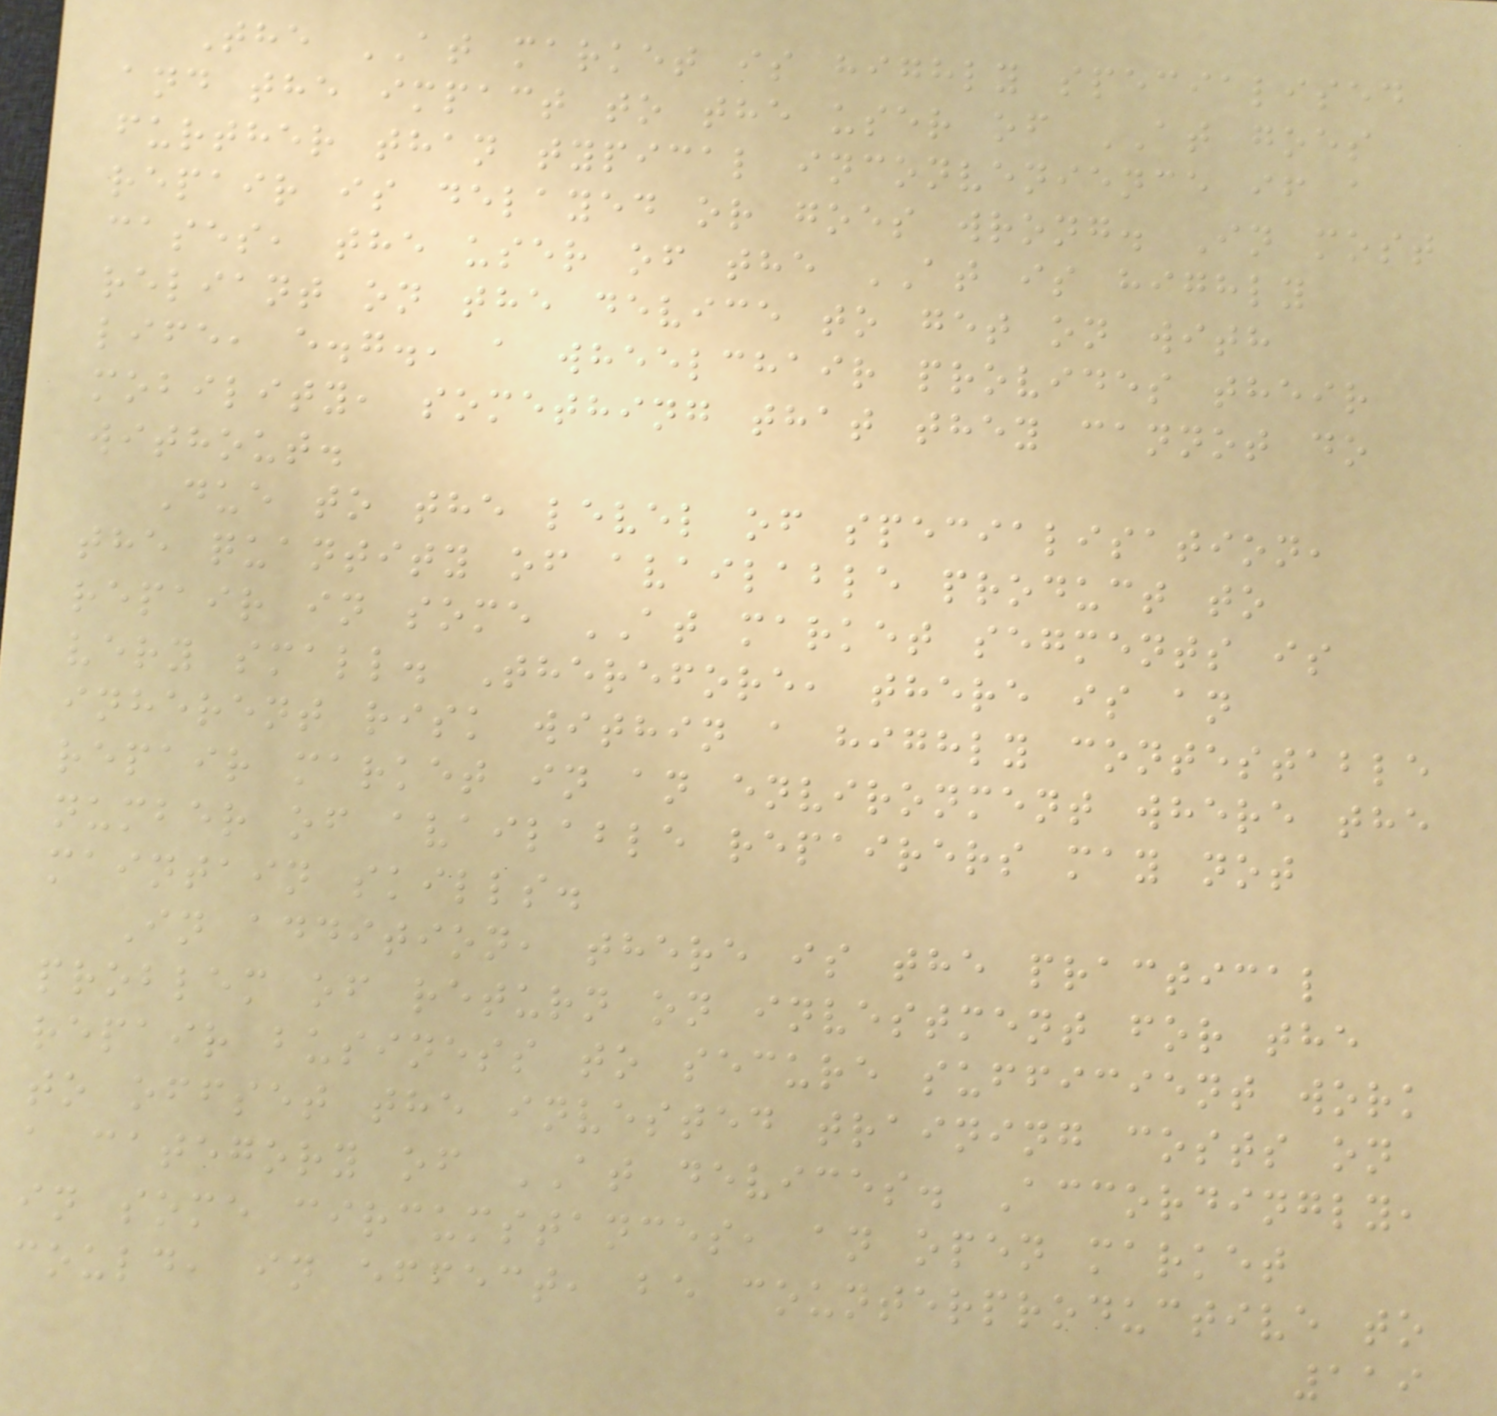The AT market is highly specialised
and the impact to the user of AT goes
further than typical inconvenience if a
repair is delayed or goes wrong. In most
cases, the user of the AT is highly
reliant on the device to get on with
life, e.g., a wheelchair provides their
mobility, something that they cannot do
without.
Due to the level of specialisation,
the quantity of available product to
repair in some AT market segments is
very small. Therefore, there is an
inherent risk within a highly contestable
repair market in an environment where the
number of available repairers may not
maintain skills.
In addition, there is the practical
problem of return on investment for the
repair business to secure sufficient work
to offset the invested training costs on
a category of AT devices. Accordingly,
in some circumstances, an open market
could, in effect, be counterproductive to
119
